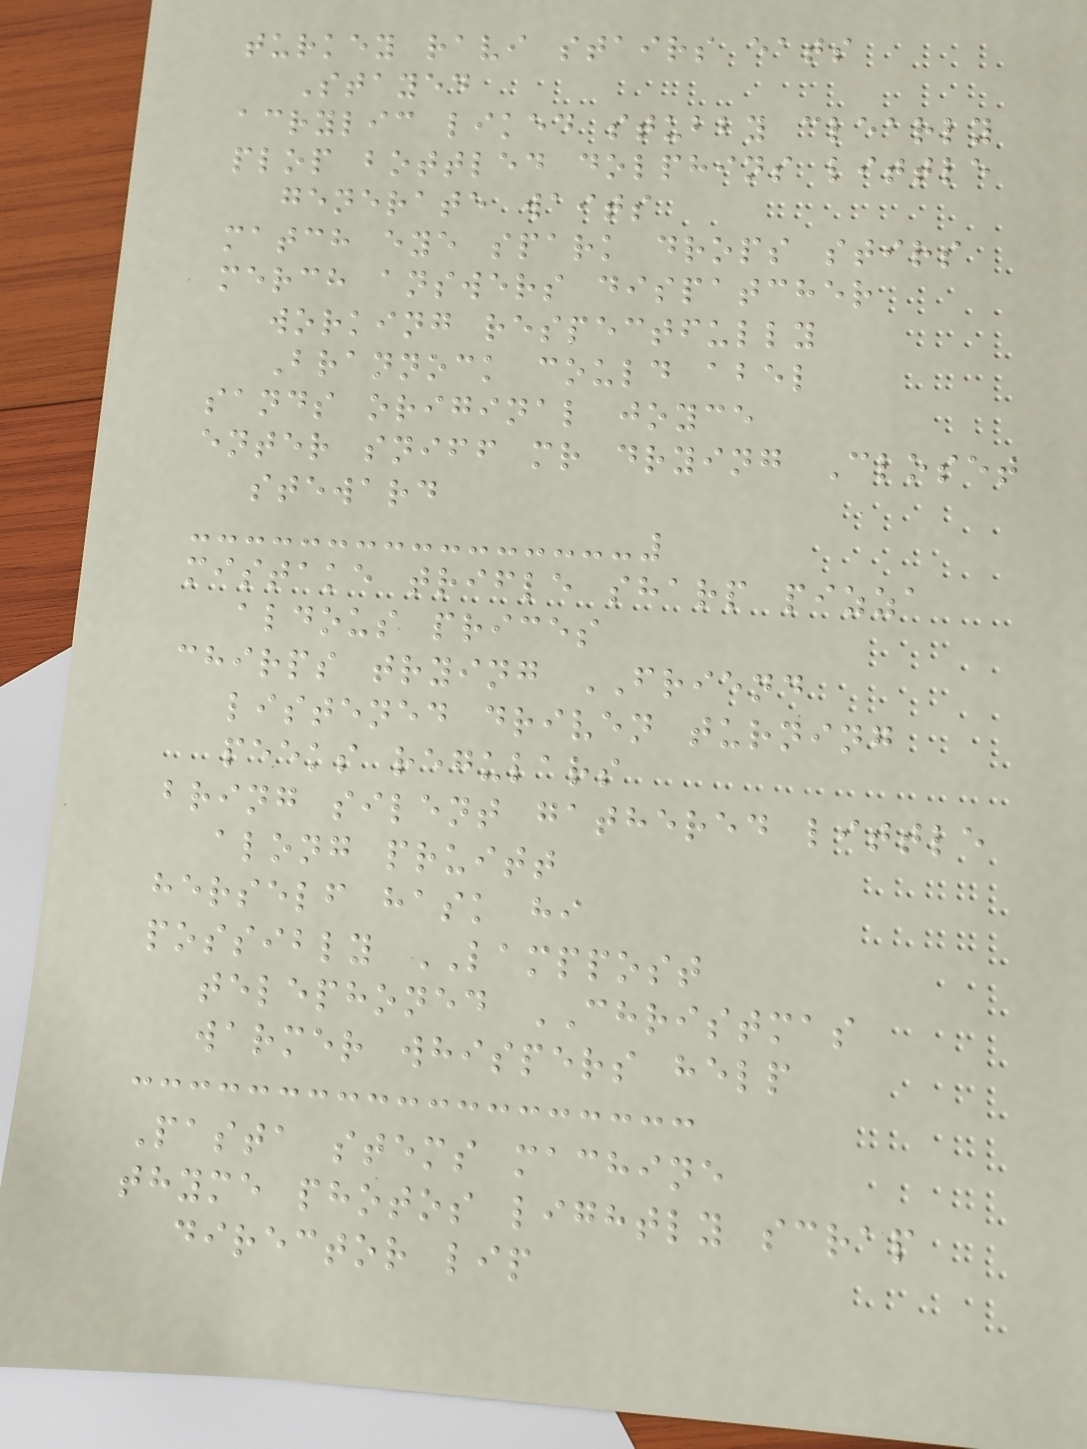turkey ravi stairs eats
Stayed
acrylic liked stubby clearly
plop bottled dolphins little
generate waits
match eye spark drops stirs
merch answers dispatcher
working respectfully
Brannock could abel
sands original joyce
enter sniff mr drying Closet
steward
mistake trifle sharp pizza
aldous prices
chirps trying FRIEND
listened driven turning
peeks regulars
bring silent gathered little
along pruitt
herself hask hi
possibly LAMPPOST
telephoned CHRISTMAS
warmer whispers help
Pasta stems machine
thyme photos lightly scrap
director lip
